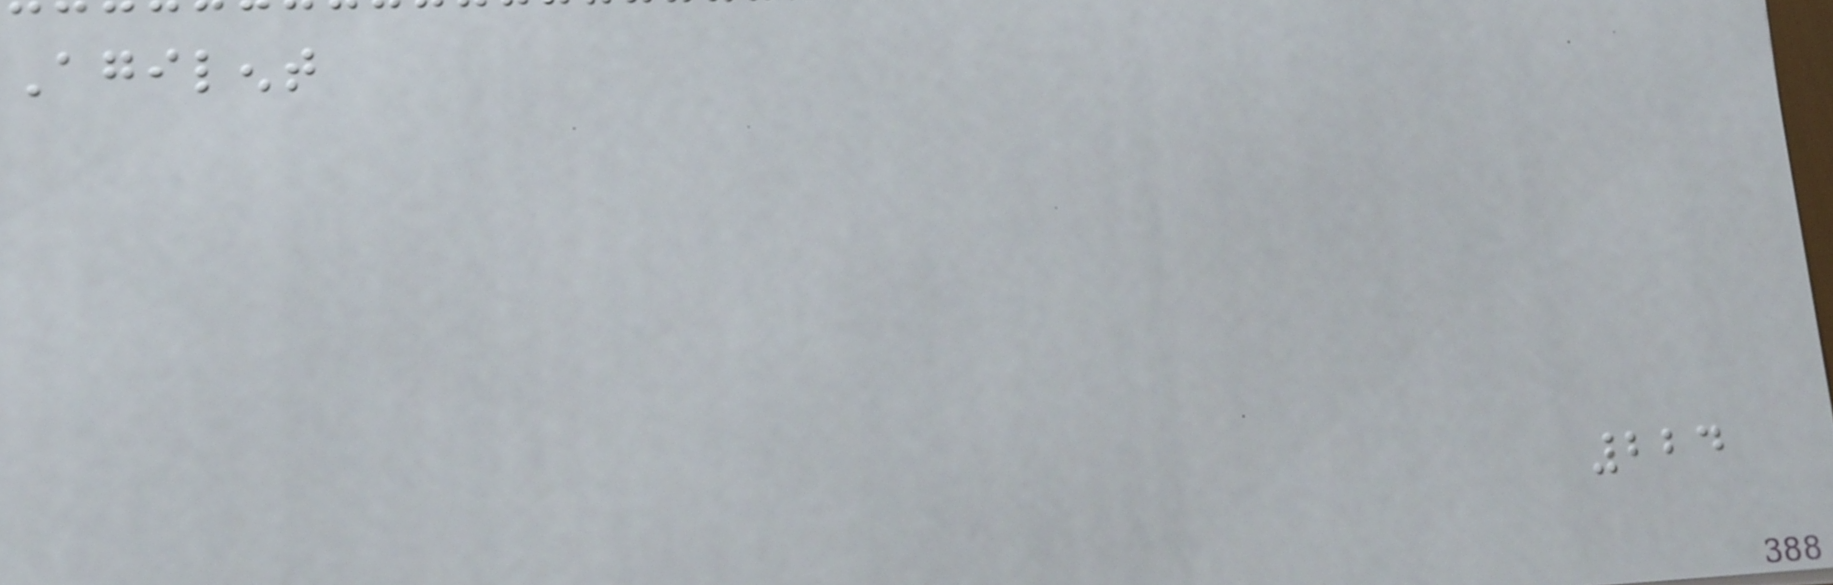Agilent
224
